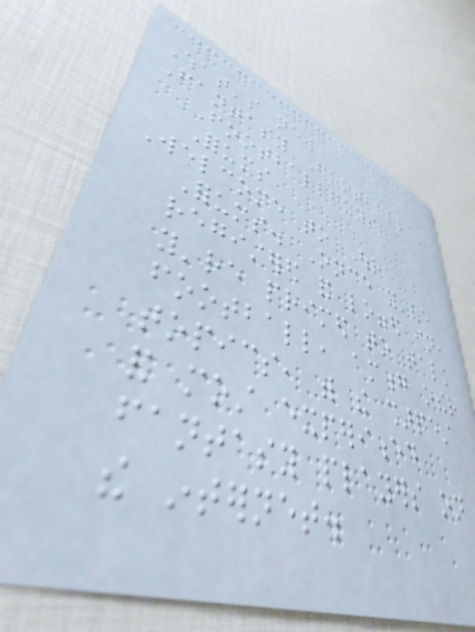What's new
Fantasy Football -
Footballguys
Forums
Welcome to Our
Forums. Once you've
registered and logged in,
you're primed to talk
football, among other
topics, with the sharpest
and most experienced
fantasy players on
the internet.
